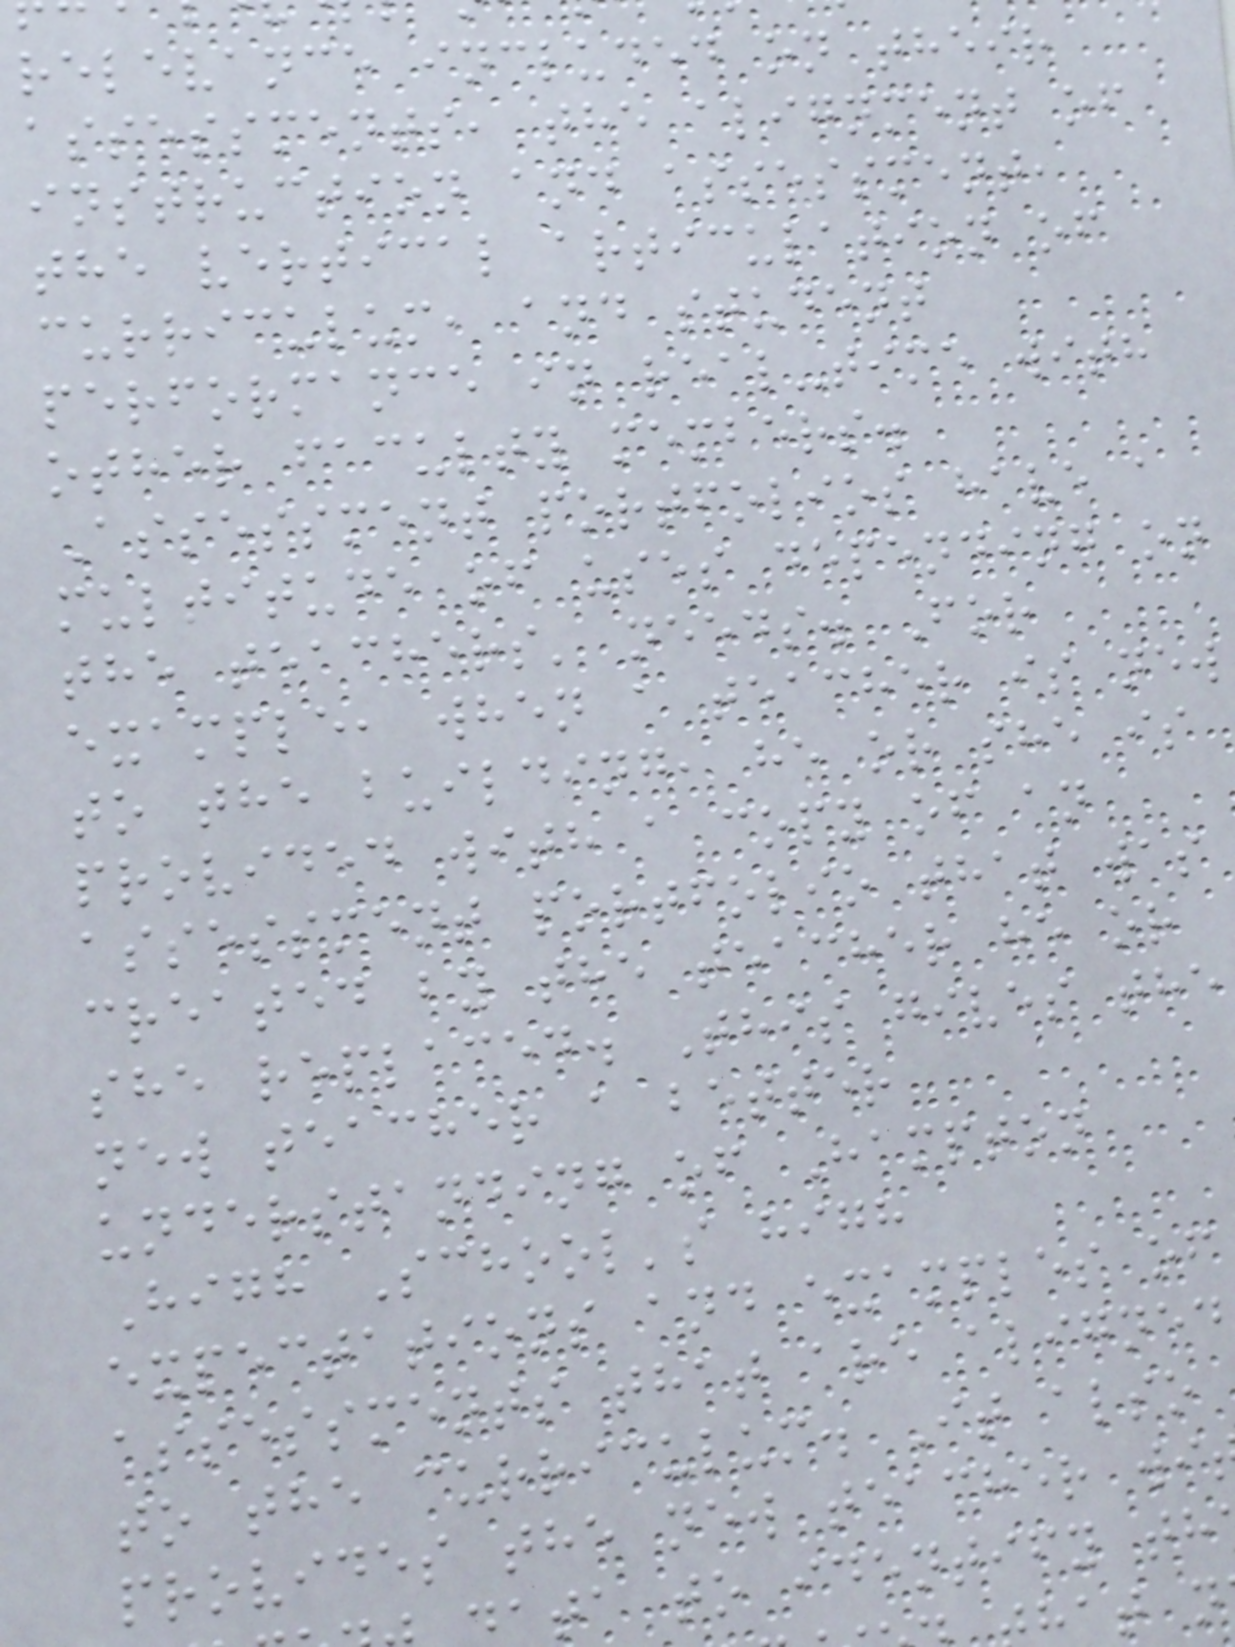relevance included on their
assessments, the alignment of
instruction and assessment,
the vertical articulation of
curriculum, and student
performance in real-time with
other faculty members.
Assessment portfolios have a
multitude of uses depending on
the teachers' needs. For
example, when a teacher is new
to the building, he or she is
provided with a copy of an
assessment portfolio that was
created by the teacher he or
she replaced. This gives the
new teacher a better
understanding of Hampton
High School's high
expectations and examples of
assessments that are aligned
to the curriculum. It also
provides the new teacher wi
ta to identify th
